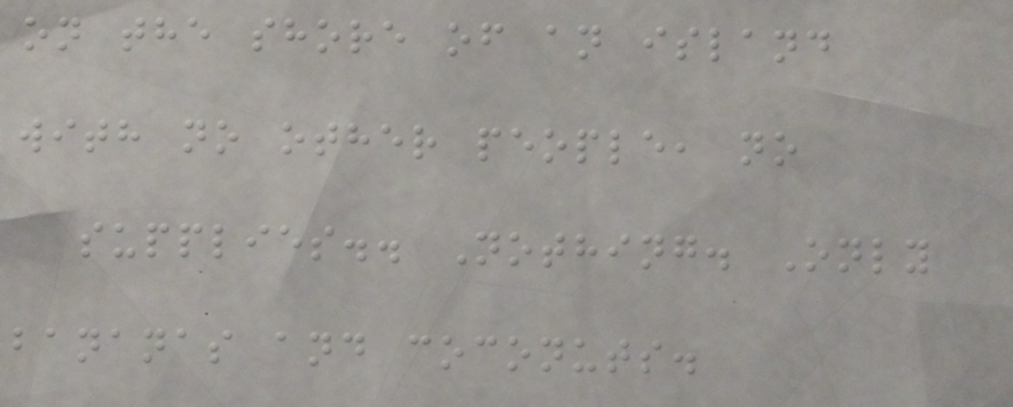on the shore of an island
with no other people, no
supplies.. Nothing. Only
bananas and coconuts.
